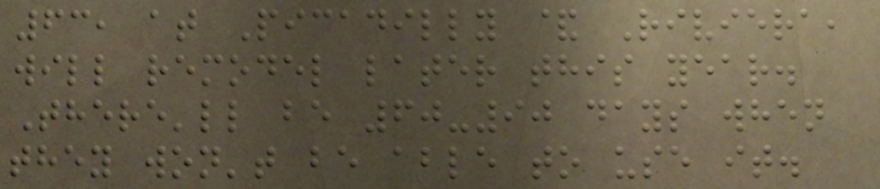63, at Picadilly & Riviera,
will remodel later this year.
There'll be 60-90 days when
they won't be able to use it.
